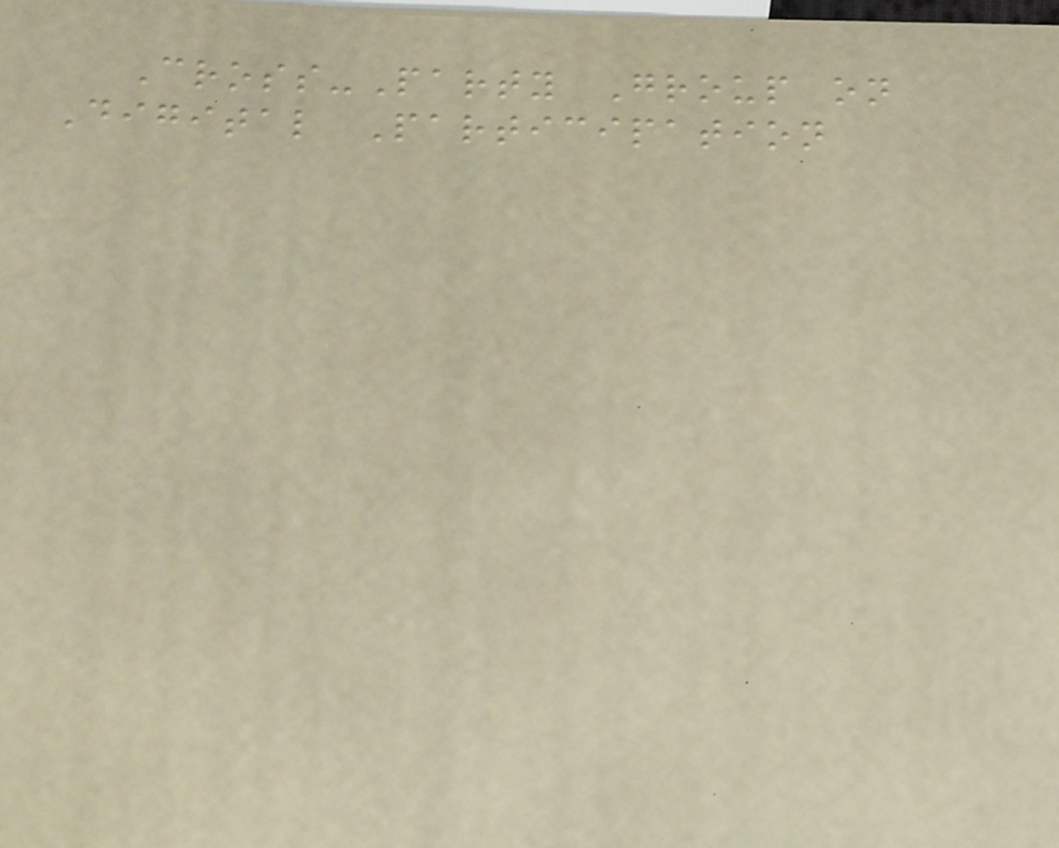Cross-Party Group on
Digital Participation
